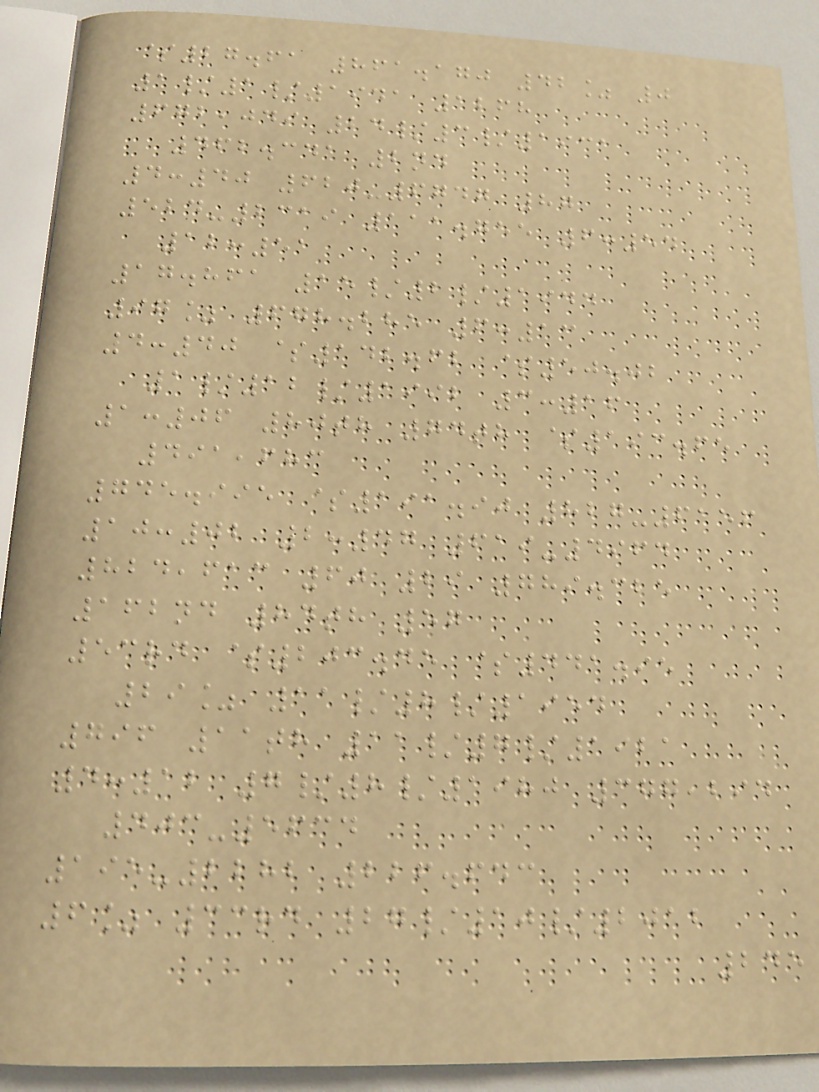$27.61 861.170 42% 0
1/1/1941 1268
672,049 24/3/1931
462.341 2nd
4:40 620-6747 87
524-2319 111.755 6:54
12:51
17.861 15/2/1944
97% 678.285 6:13
4:40 $142.62 $50.02
1/12/1992 3:16
1:06 80th 74th $193.65
491,683
745.995 $191.90 827-6156
10:02 2:47 619-4964
824,613 60 29 789.325
162nd 84th 57
53rd $203.45 $441.95
29% 11/8/1954
796 11th 11/7/1921
4:12 7/8/1980 377,294
403-5634
195-2282 226.643
6% 33rd 27/10/2012
245
